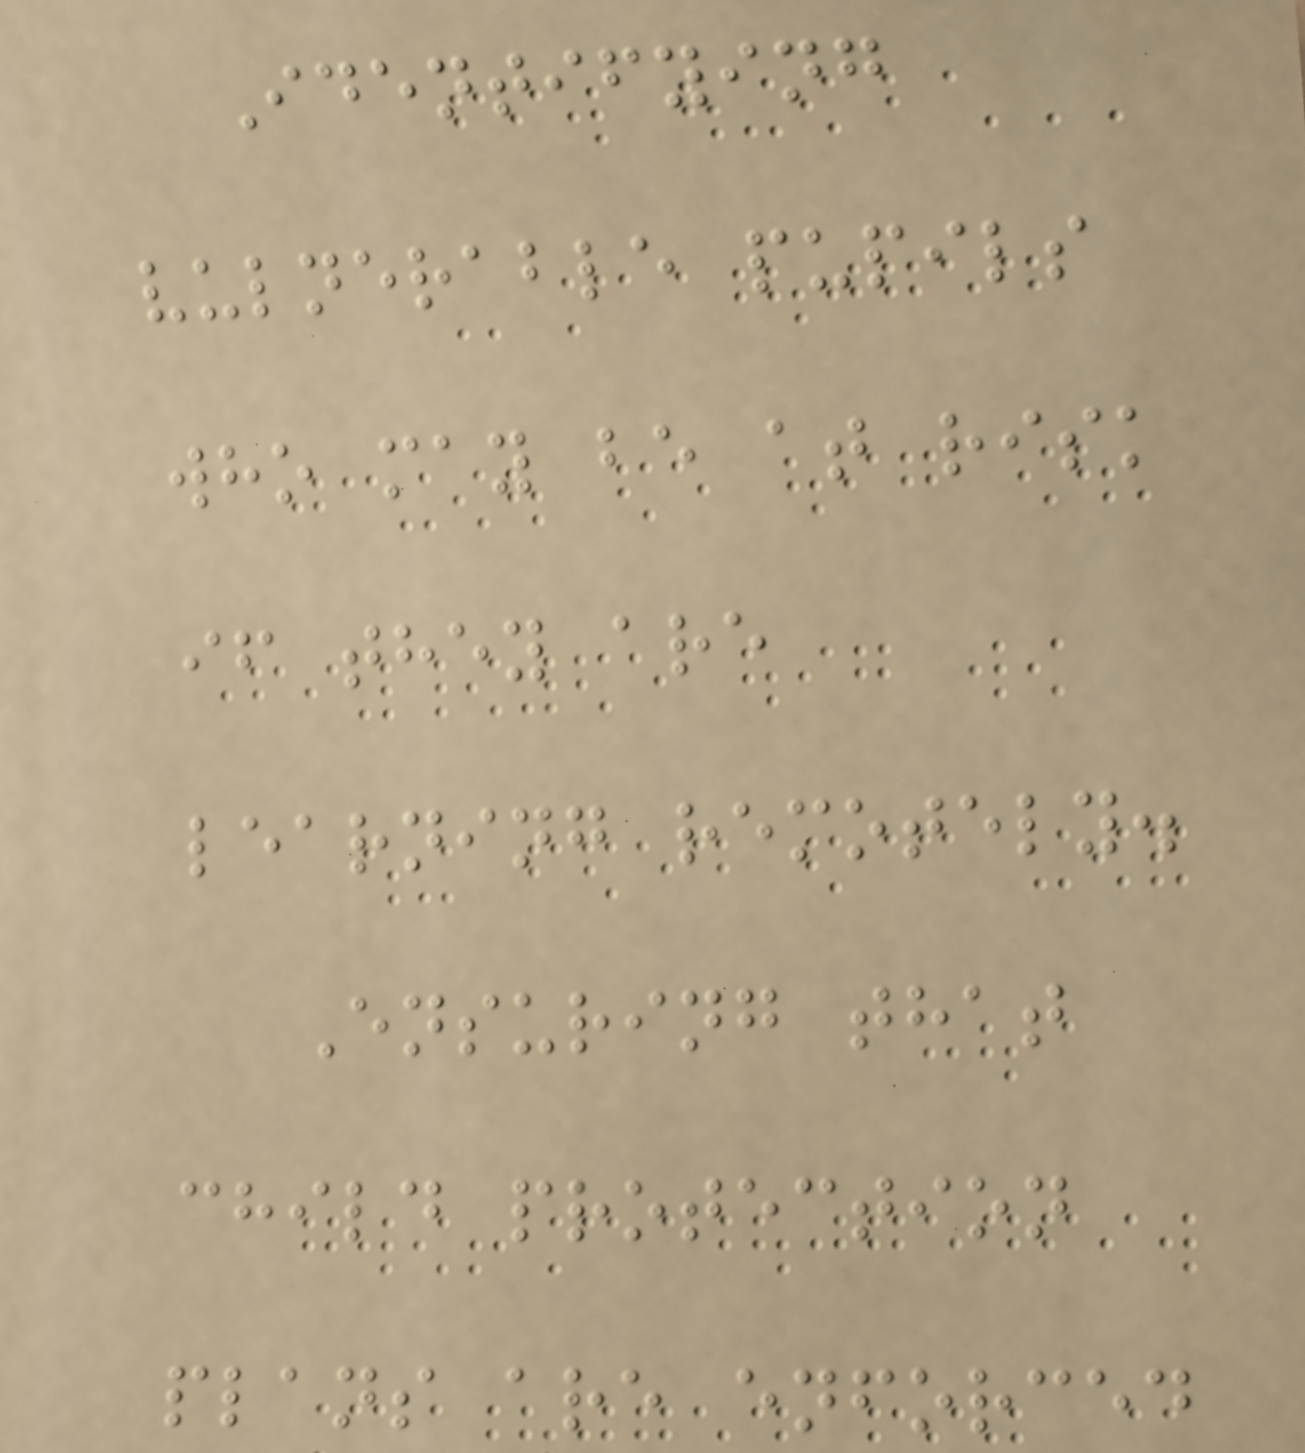Identifying
vulnerable pupils
who may be at risk
if they are
learning remotely.
Ensuring that
child protection
plans are enforced
